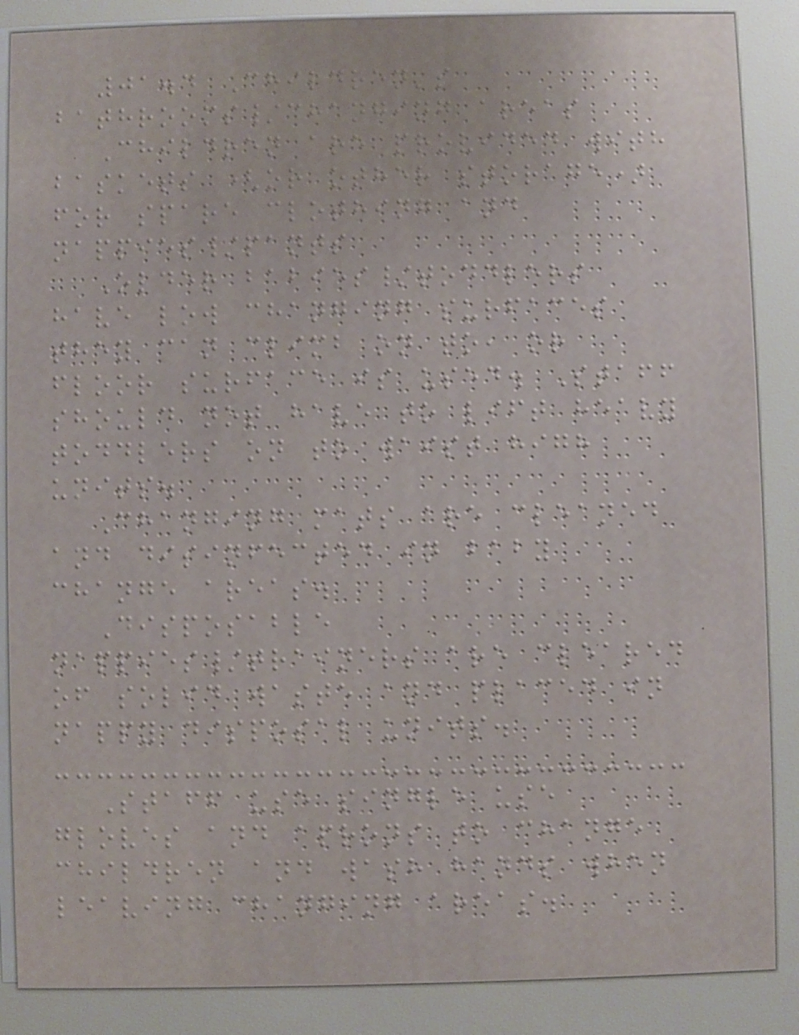01.4 Children's
bathrooms/changing areas
Children are provided with
baskets (or other storage)
for spare clothing and
nappies/pants
Older babies/toddlers
have low changing surfaces
they can climb on to, or
floor surface is used. Staff
should not have to lift heavy
toddlers on to waist high
units.
Changing mats are cleaned
and disinfected in baby
change areas.
Disposable
nappies/trainers are cleared
of solid waste and placed in
nappy disposal units.
Staff use single use
gloves and aprons to change
children and wash hands when
leaving changing areas.
